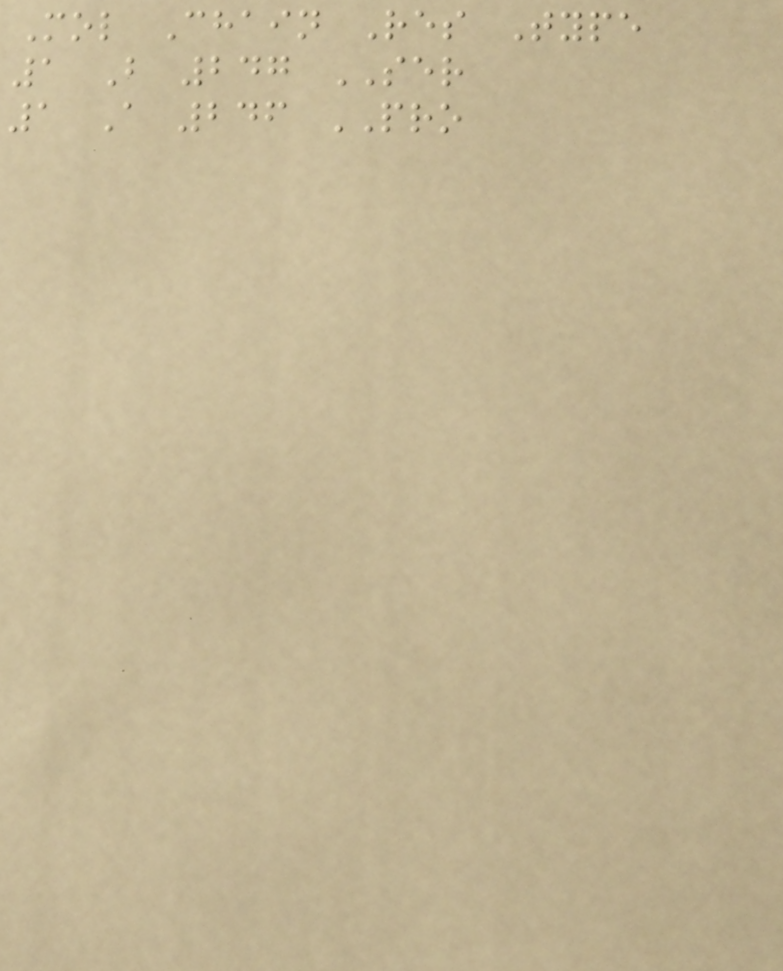Mol Chain Res Type
1 B 247 SER
1 A 246 PRO
